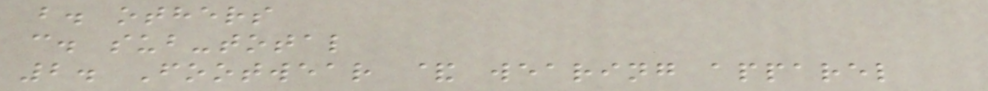b. others
c. sub-total
2. Footwear & wearing apparel
